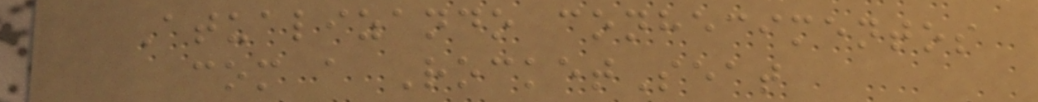Atualizando conhecimentos
com a RocketSeat
